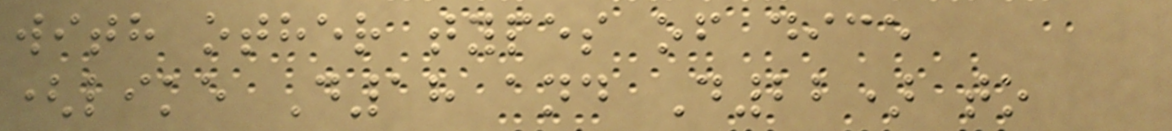with other types of dice
(like D18 and D22) to
